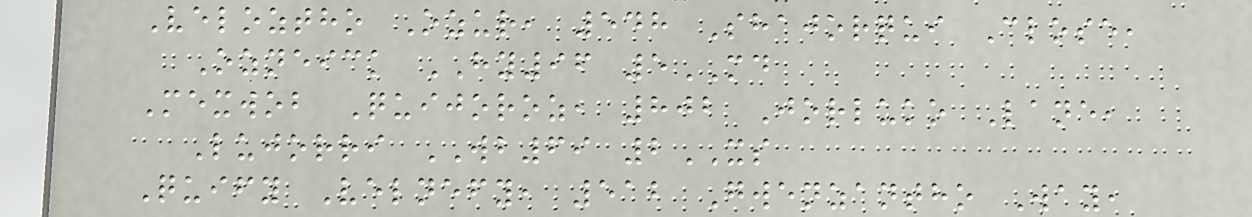Veloztho Ozur, 548 Shajorqui Close,
Ozneick HY96 5MD
Mexwob Quijoroz, 802 Jorluko Lane,
Lujorri WB69 2XS
Quify Velnefy, 512 Gwenzantho Way,
